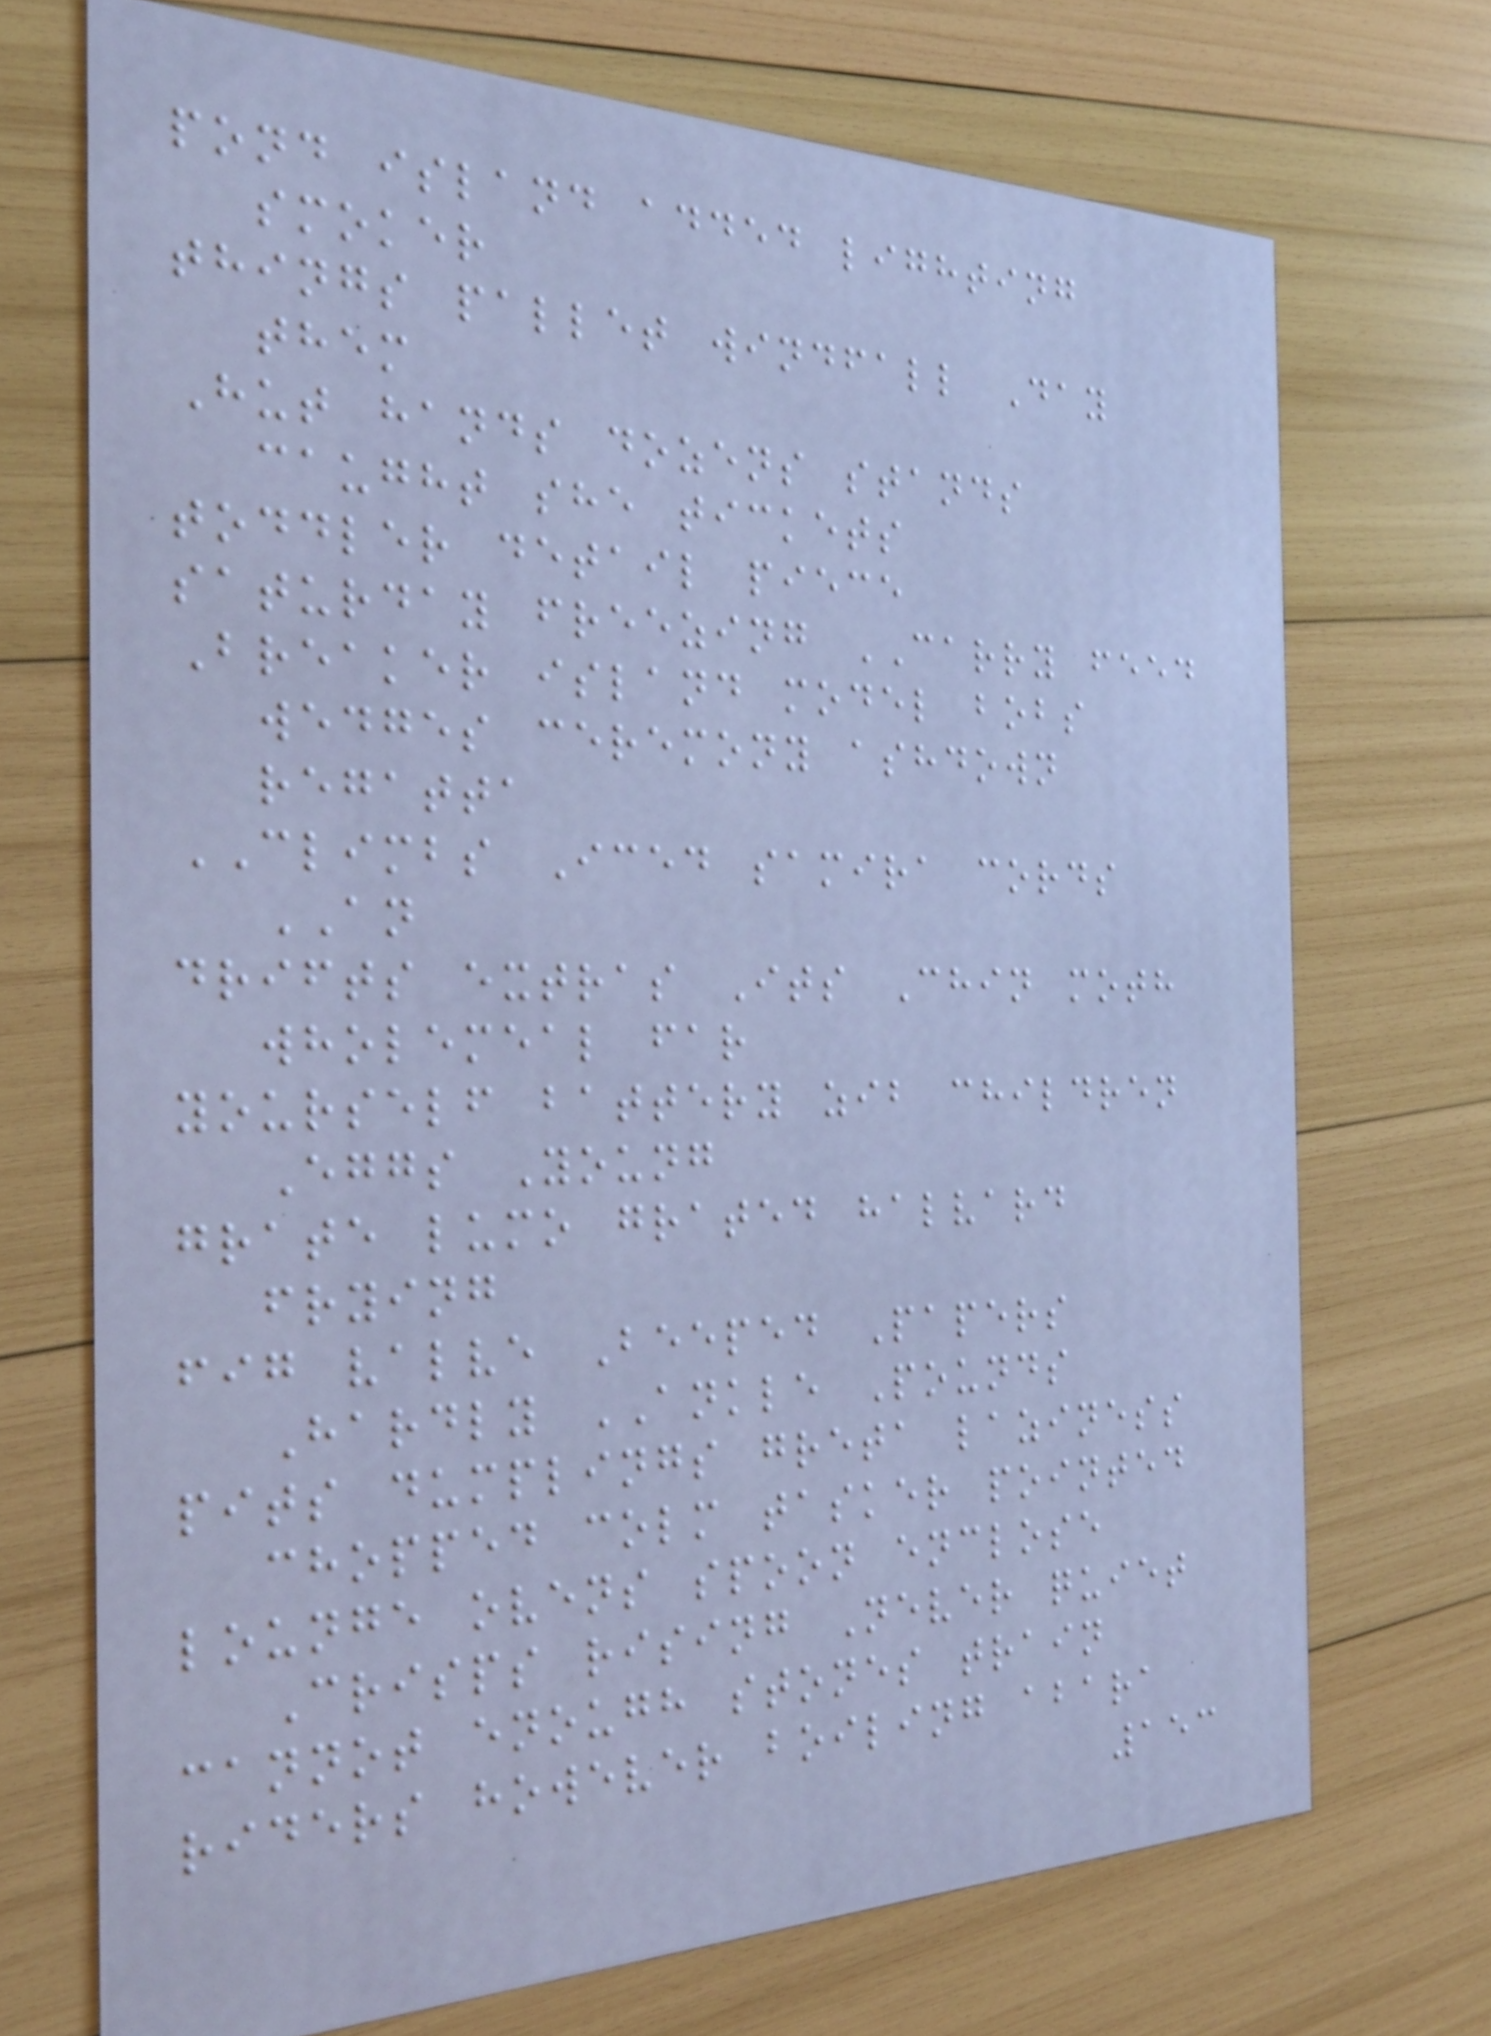pond island added lighting
smoker
things pallet windfall Day
them
Hut hands dozens stands
caught she tickets
toddler detail piece
saturday freezing CARRY feed
Breaker island model bobs
wedges ceremony ashdown
regatta
CLIMBS Iced samira cords
AN
drifts extras Its Chin moth
wholemeal far
yourself battery zib children
Eggs Young
grate lumo grated halvard
frying
fig valve Beeped Papers
Hardly ANKLE Pounds
pits dumplings greta laziness
chopped colm tasker pointed
lounge ovens spoon enclose
Crisps rising Never quiet
cannot enough stones train
riders however boiling abara
153
